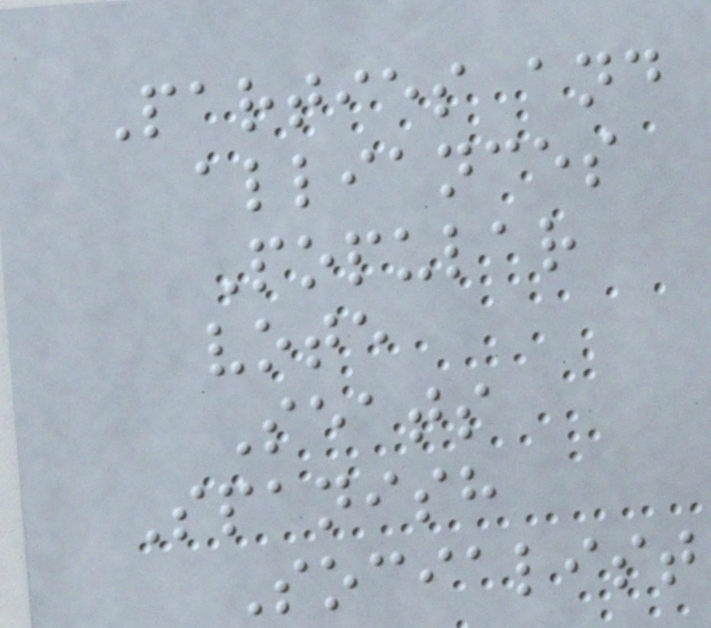Parties and
alliances
Popular
vote
Seats
Spanish
Socialist
